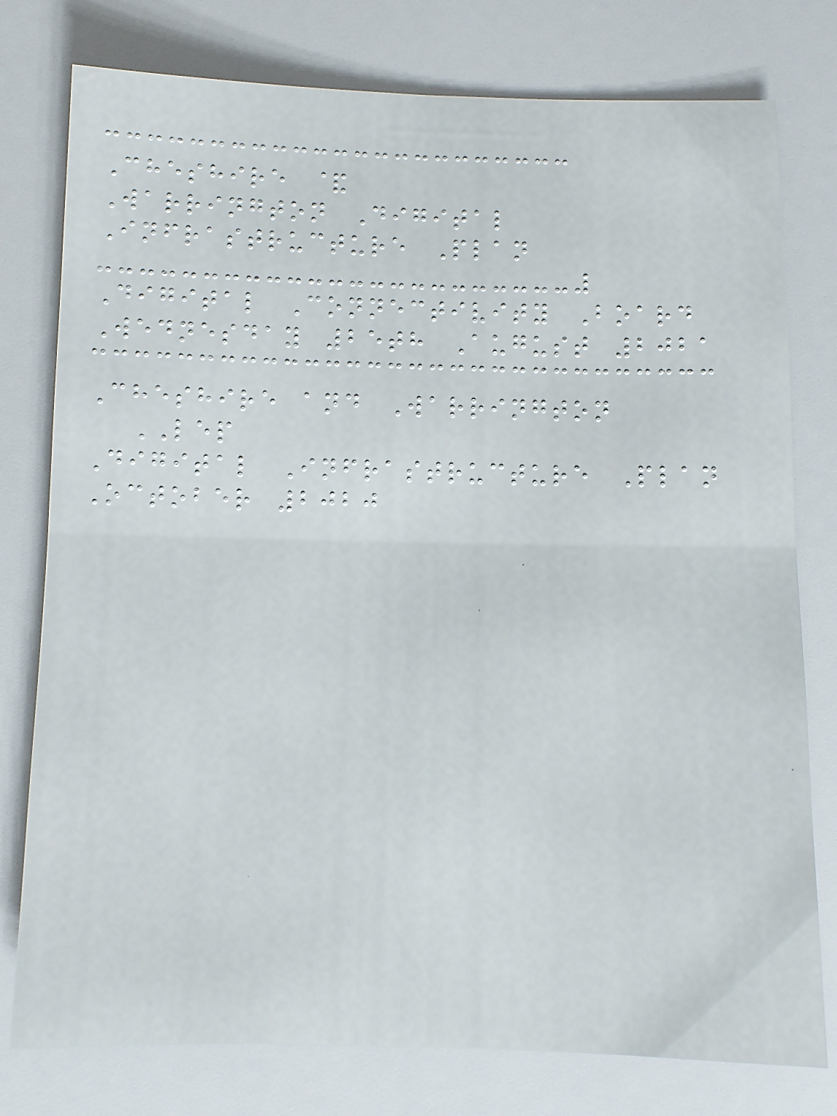Cheshire &
Warrington Digital
Infrastructure Plan
Digital Connectivity Board
Wednesday 25th August 2021
Cheshire and Warrington
LEP
Digital Infrastructure Plan
October 2020
